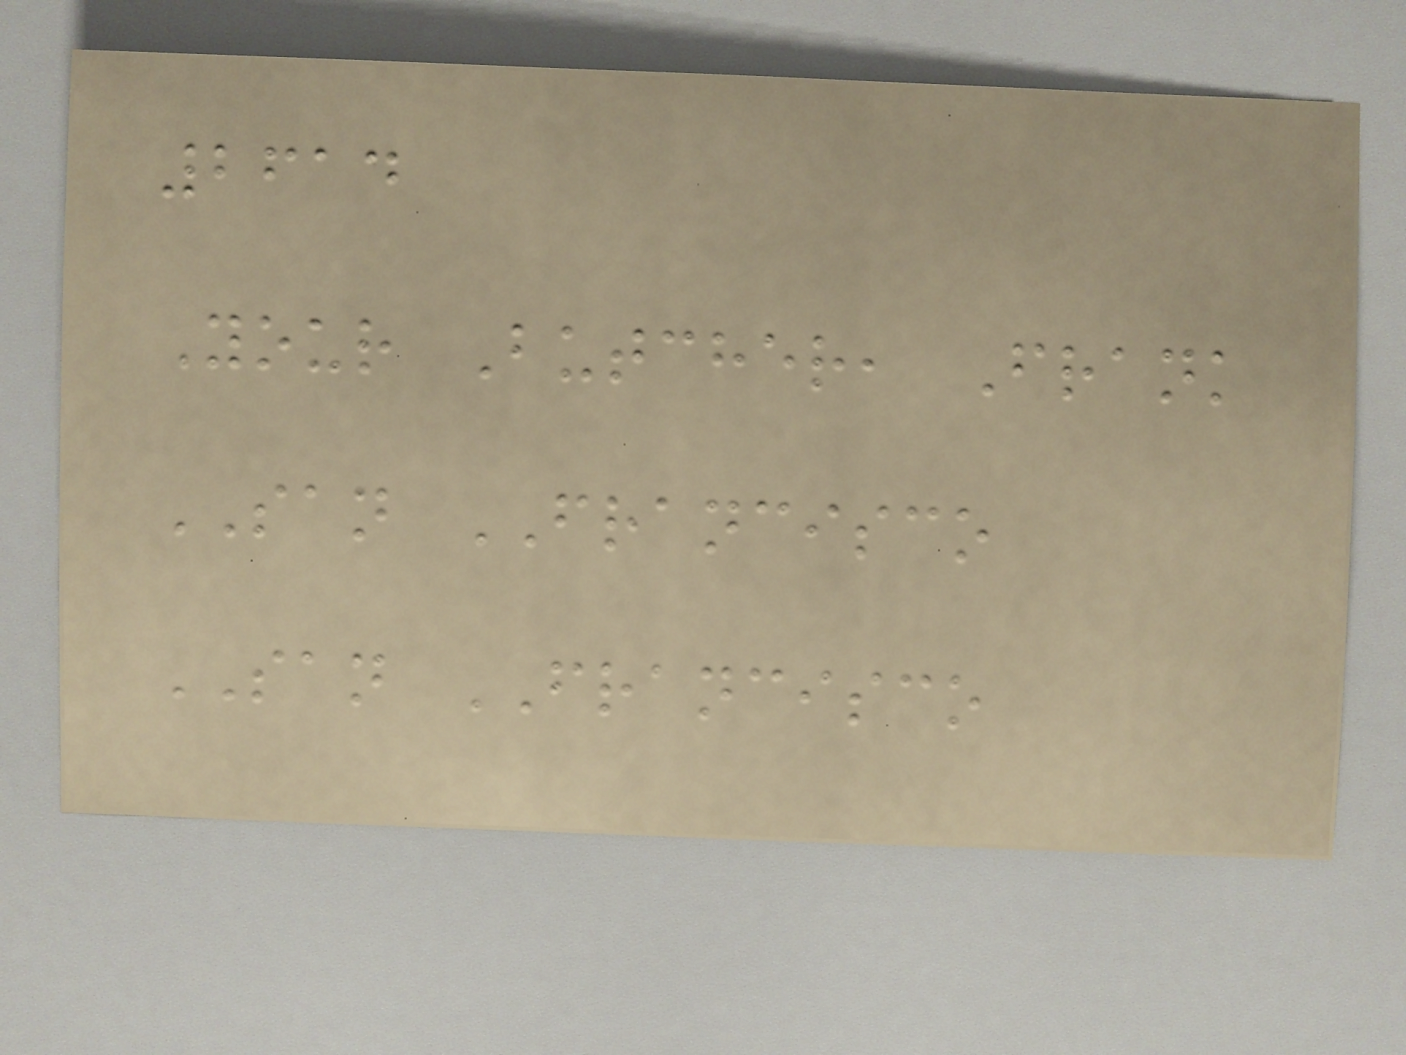2614
Your Butcher, Frank
SAN FRANCISCO
SAN FRANCISCO
